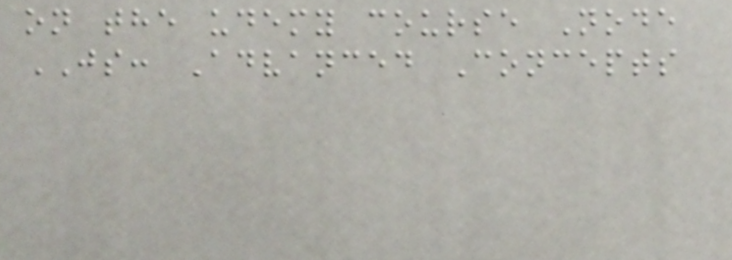on the udemy course Node
JS: Advanced Concepts
